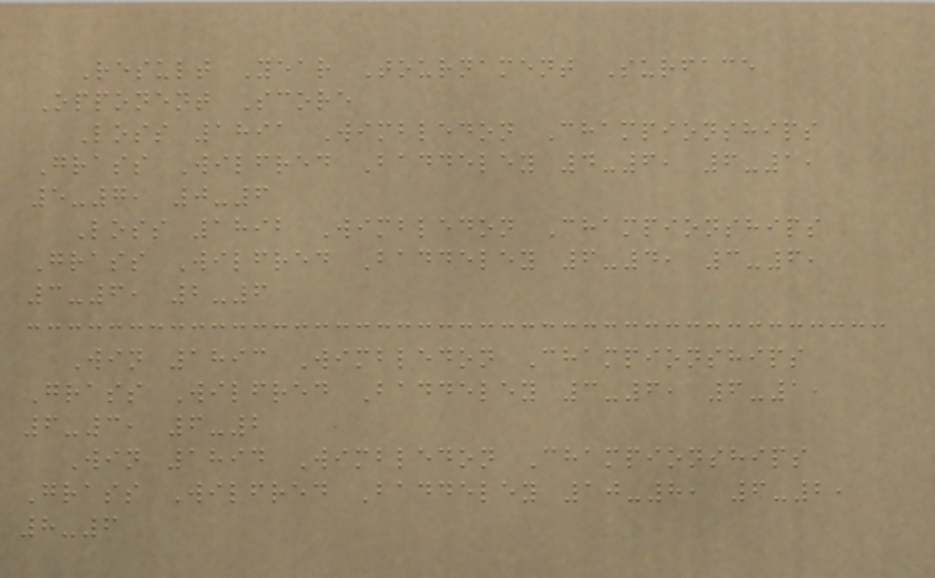Result Year Tournament Surface
Opponent Score
Loss 1891 Wimbledon Championships
Grass Wilfred Baddeley 4-6, 6-1,
5-7, 0-6
Loss 1892 Wimbledon Championships
Grass Wilfred Baddeley 6-4, 3-6,
3-6, 2-6
Win 1893 Wimbledon Championships
Grass Wilfred Baddeley 3-6, 6-1,
6-3, 6-2
Win 1894 Wimbledon Championships
Grass Wilfred Baddeley 10-8, 6-2,
8-6
